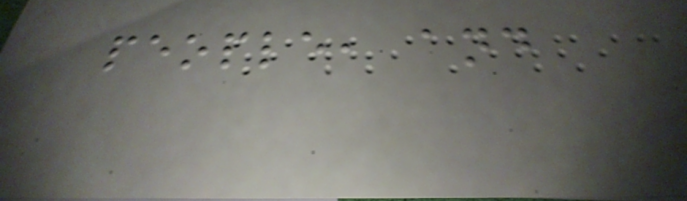people, and
